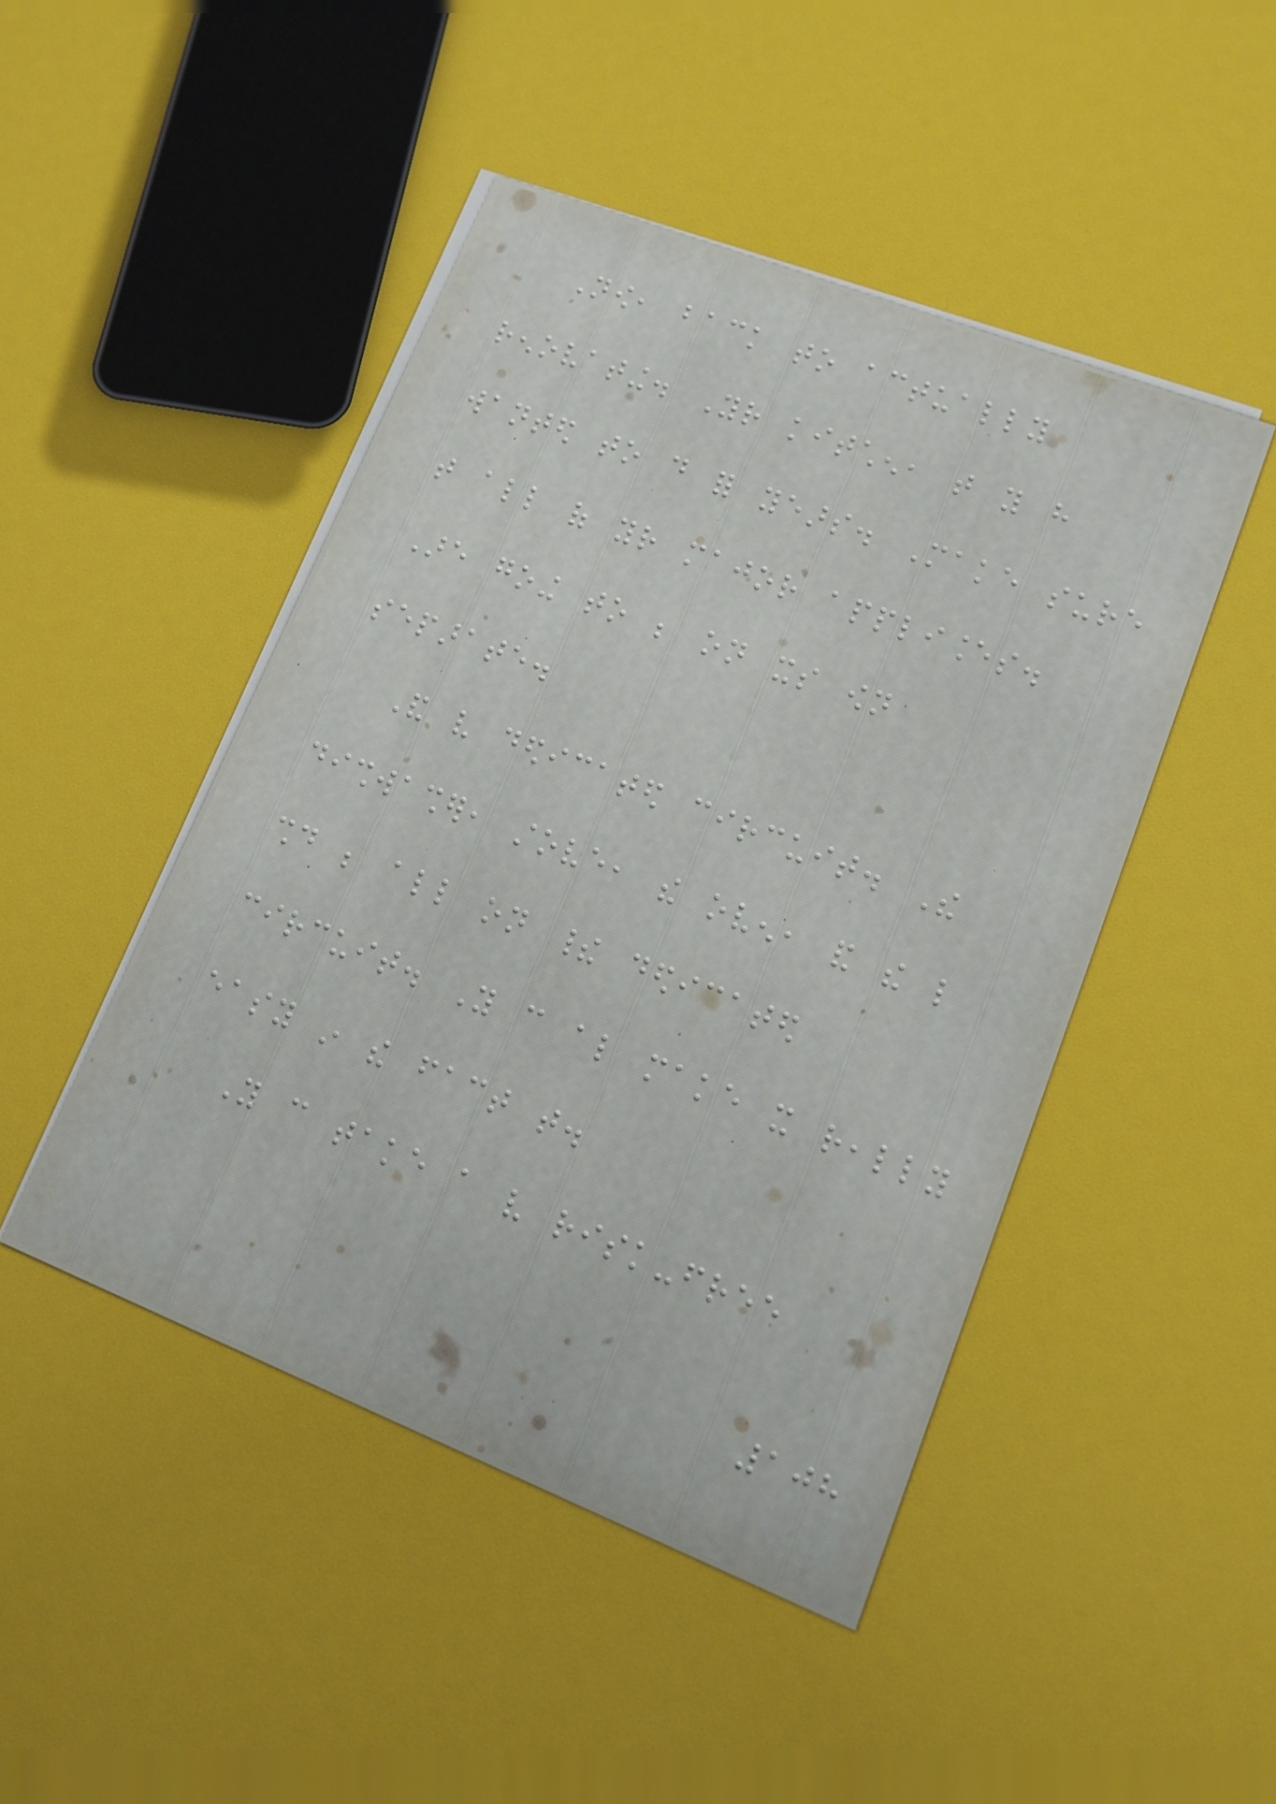Now, back to actually
renovating. Your kitchen, that you have
wanted to do for years. Make sure
that all of your major appliances.
Are going to be on its own
separate.
And very dedicated circuit. The
dishwasher, stove, the oven, and the like
should be all on their dedicated
circuit. You can also make it really
easy in the fact that.
You can take a very risk-free
108
